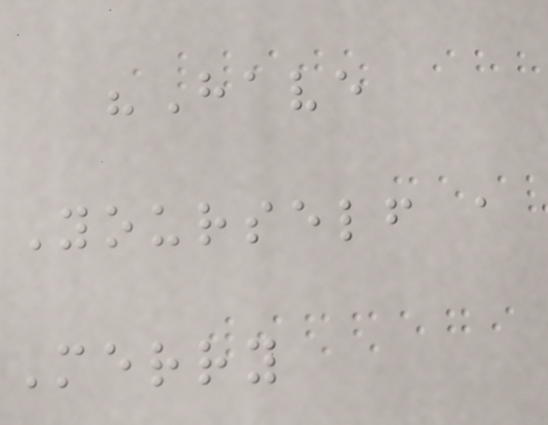"Have
Yourself a
Merry
